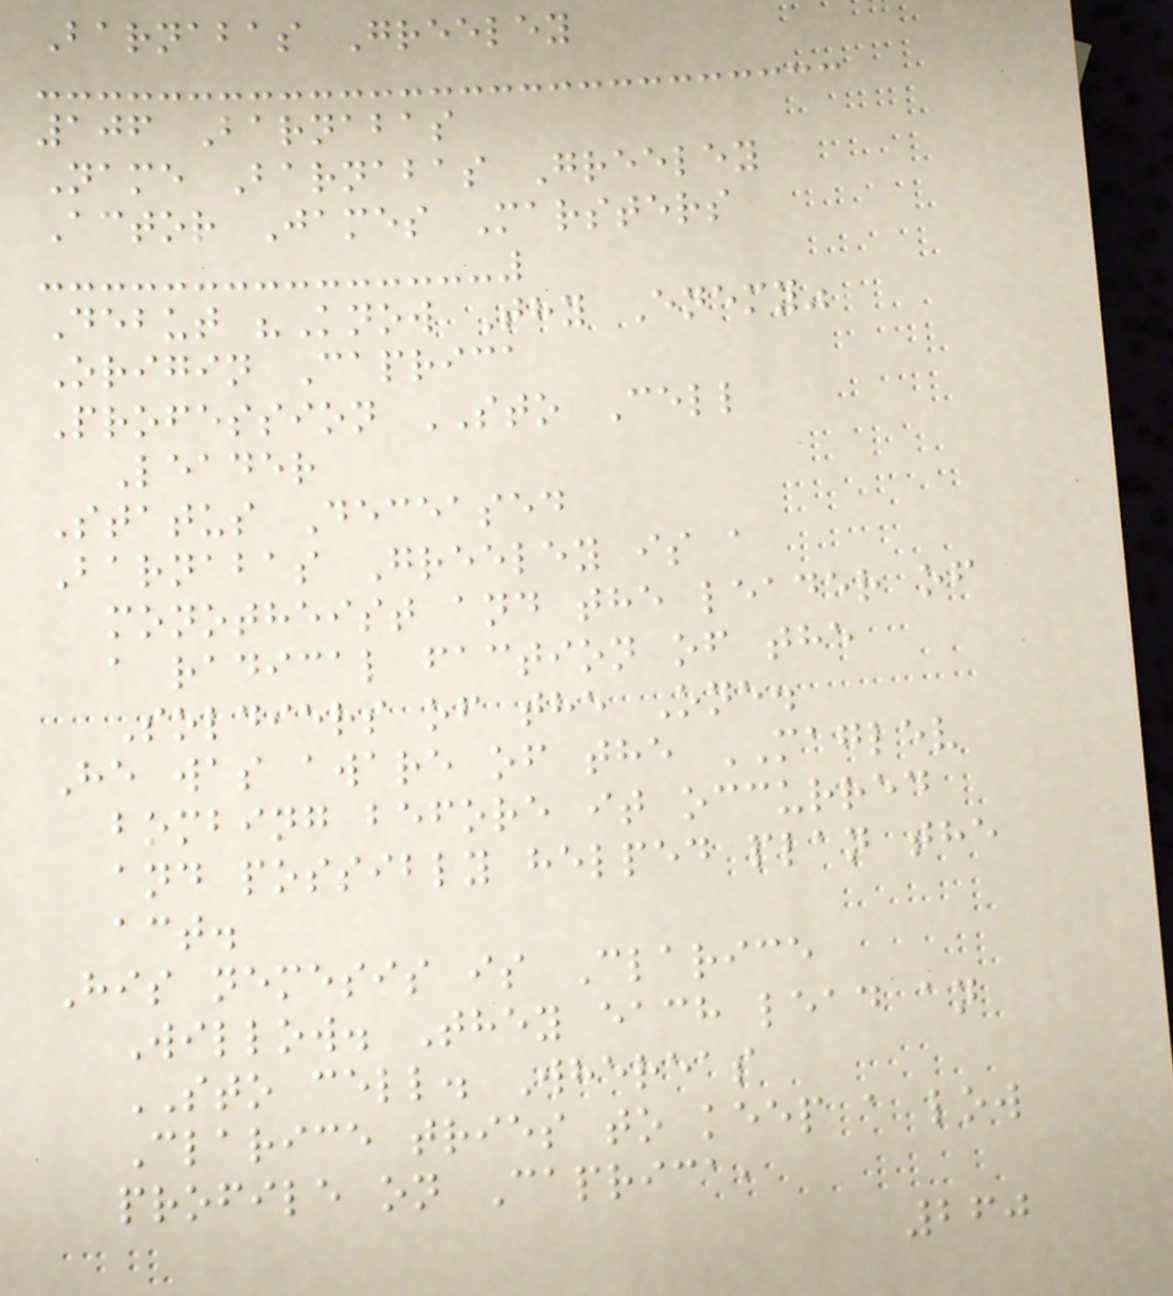Barnabas Greeley
106 Barnabas
Name Barnabas Greeley
Actor James Marsters
Debut "Know Thy Enemy"
Origin Caprica
Profession STO Cell
Leader
Status Deceased
Barnabas Greeley is a
monotheist and the leader of
a radical faction of the
Soldiers of the One.
He was aware of the MAGLEV
bombing before it occurred
and possibly helped plan the
act.
His nemesis is Clarice
Willow. They each lead an
STO cell. Whereas
Clarice tries to keep a low
profile on Caprica,
260
